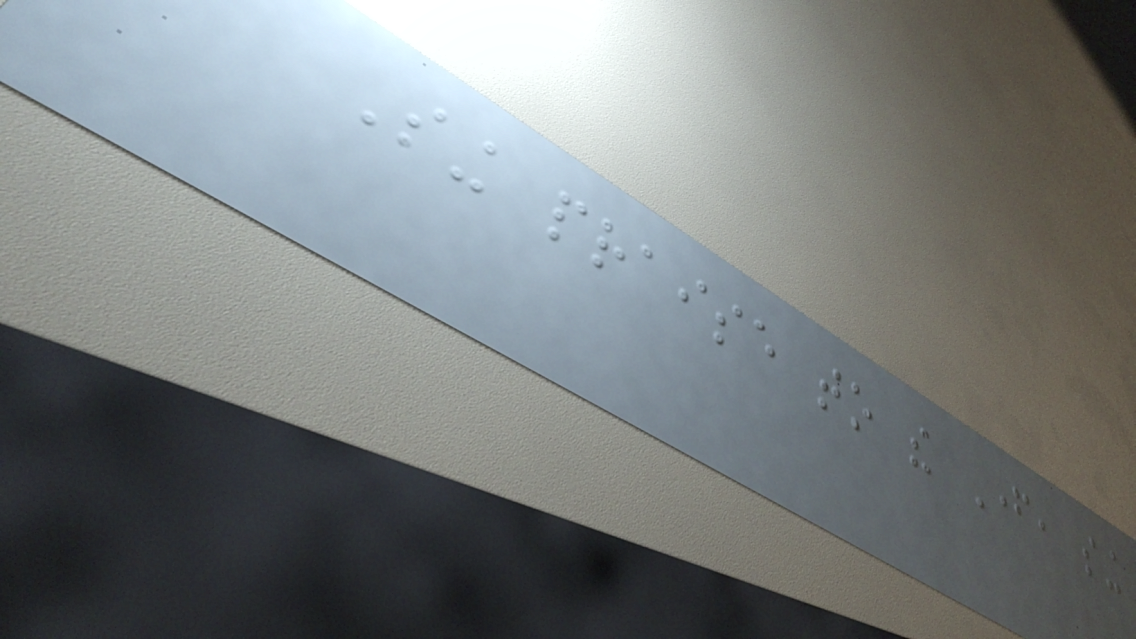Sing praise to the Father, sing
